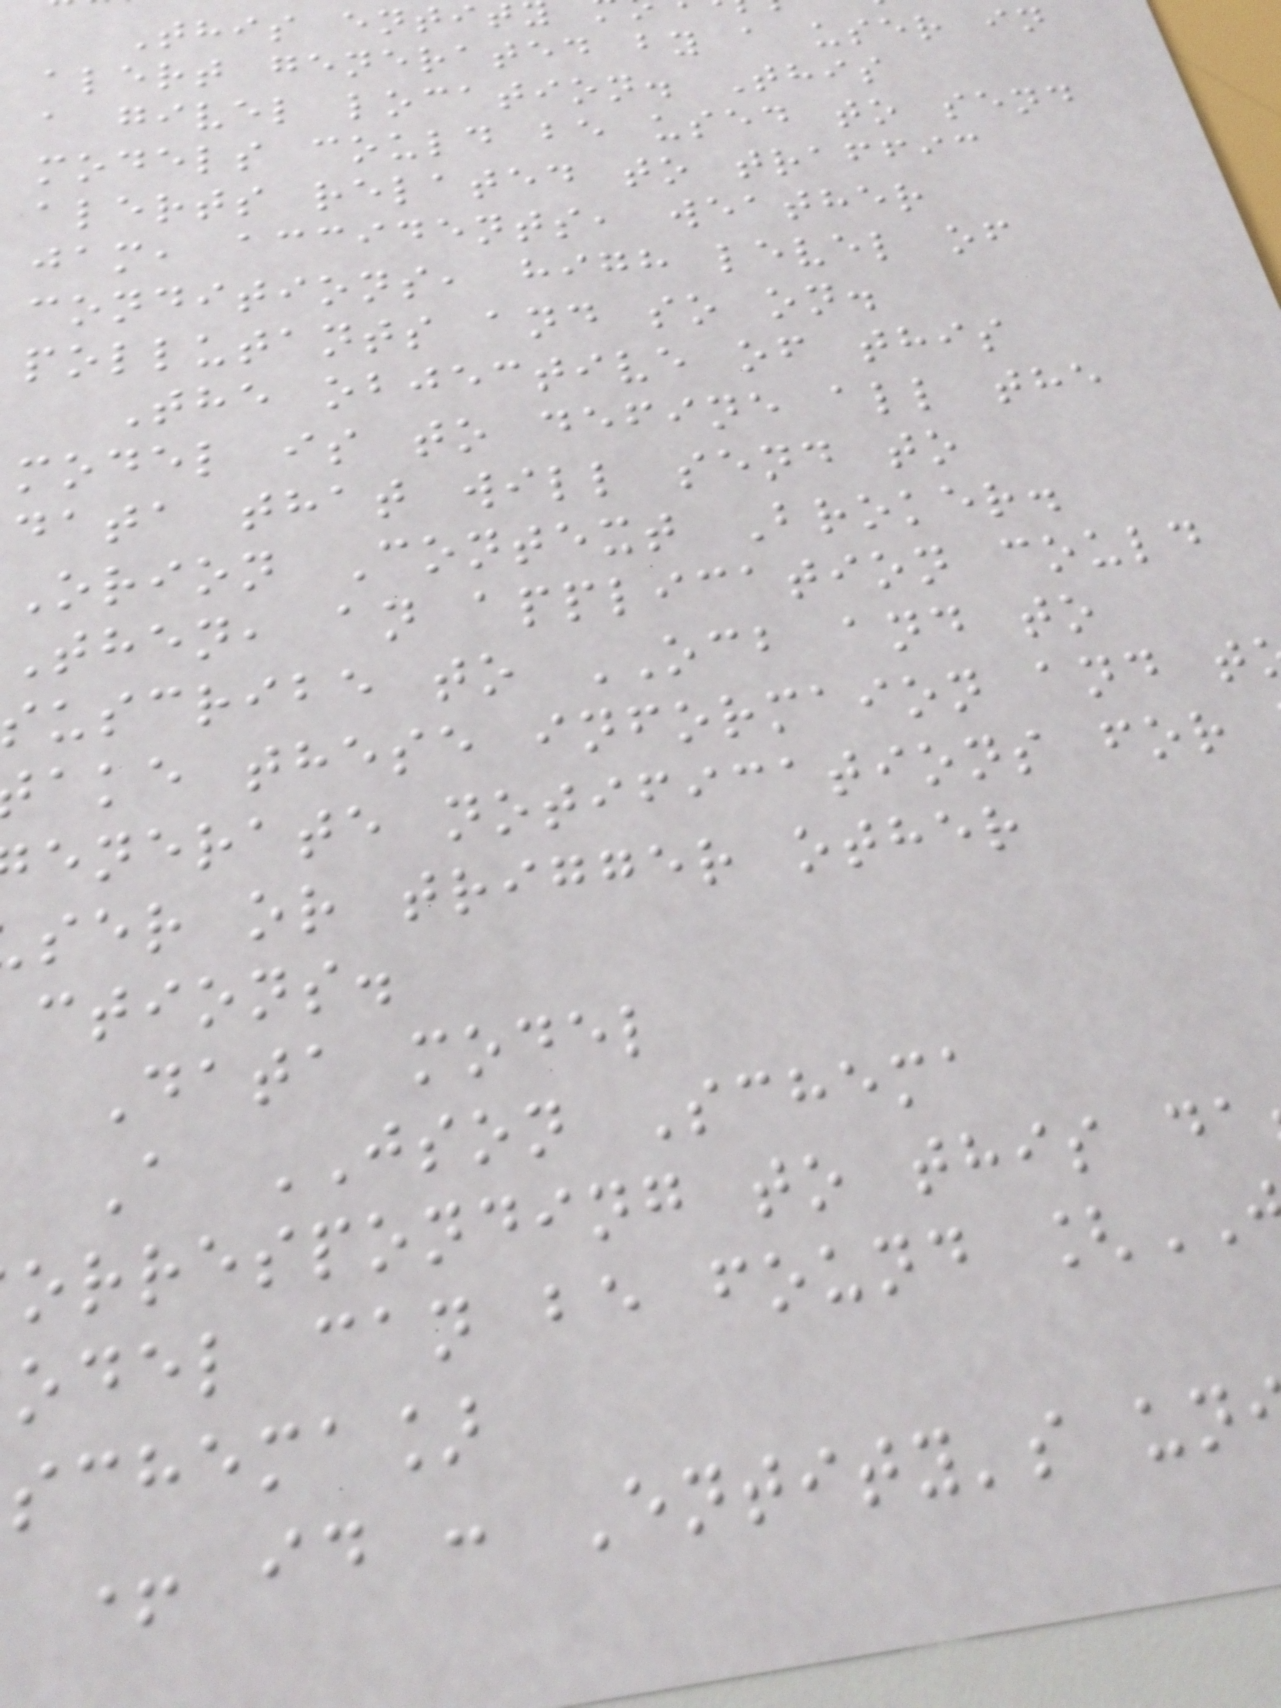This entit
alert generated by a user in
a givel location. This
models could be used to send
alerts related to traffic
jam, accidents, weather
conditions, high level of
pollutants and so on.
The objective of this
model is to define all the
data that will send to
Orion Context Broker.
Then, an application could
suscribe to OCB and to
ake these informaion and t
enerate notifications for
ser or trigger other
ctions.
Data model
A JSON Schema
orresponding to this da
odel can be found [
schema]
+ id : Entity's un
